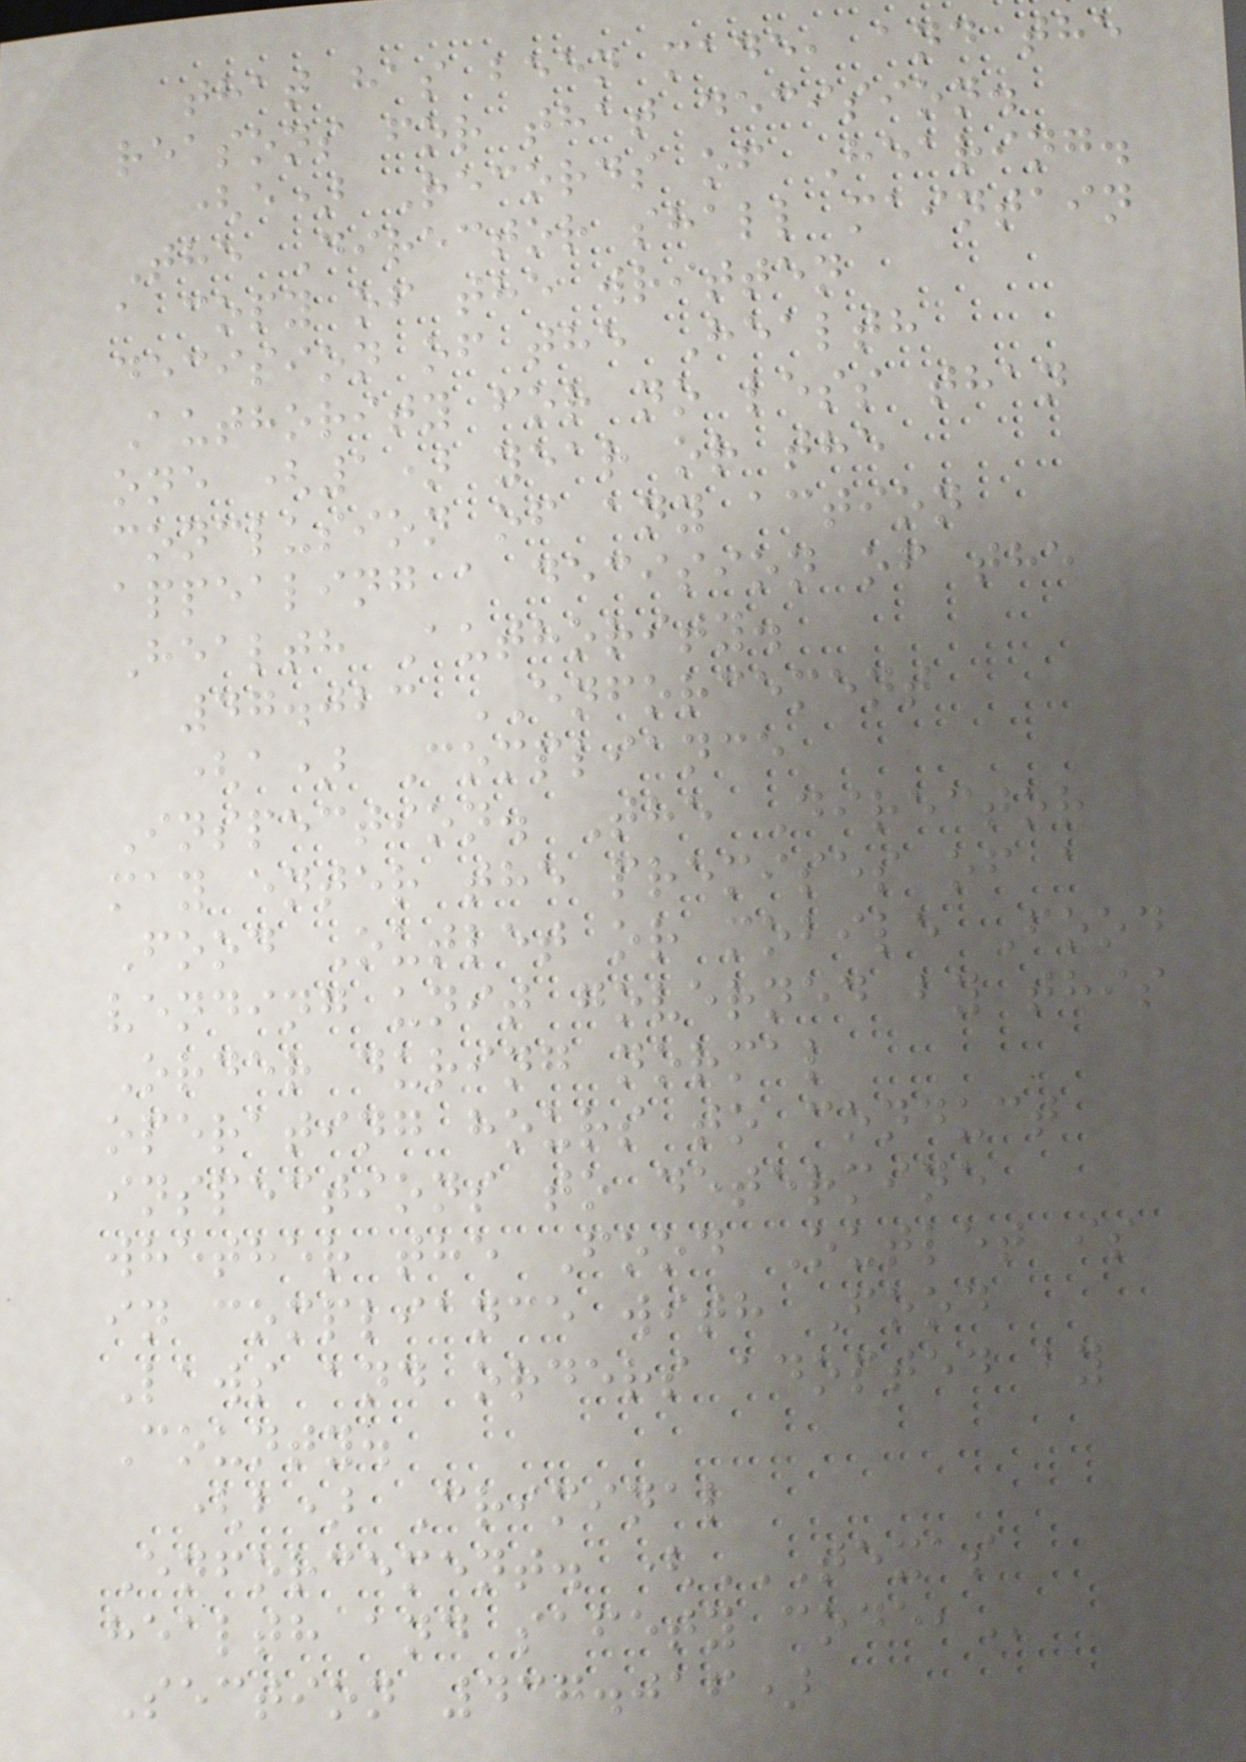that has been made, and the
reasons for that decision.
(e) Records of Hearing.
The Director shall maintain
a copy of the written
decision of the Health
Authority for no less than
one (1) year or the
conclusion of any action
appealing a decision of the
Health Authority.
47.023 ENFORCEMENT
(a) Compliance
Inspection. The Director
may enter the premises of a
Food Outlet or mobile Food
vending unit governed by this
Order during normal
operating hours to conduct
inspections to determine
whether the Food Outlet is
in compliance with Food
Laws and orders adopted by
County.
(b) Criminal
Enforcement. (TEXAS
HEALTH AND SAFETY CODE,
Section 437.016)
